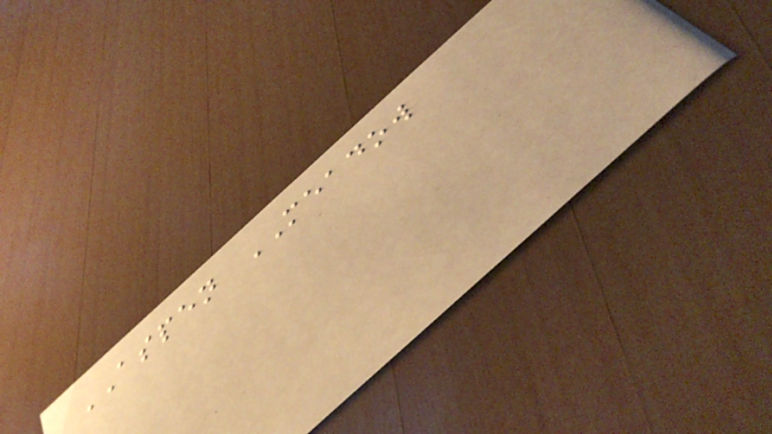ASPEN MEADOW
